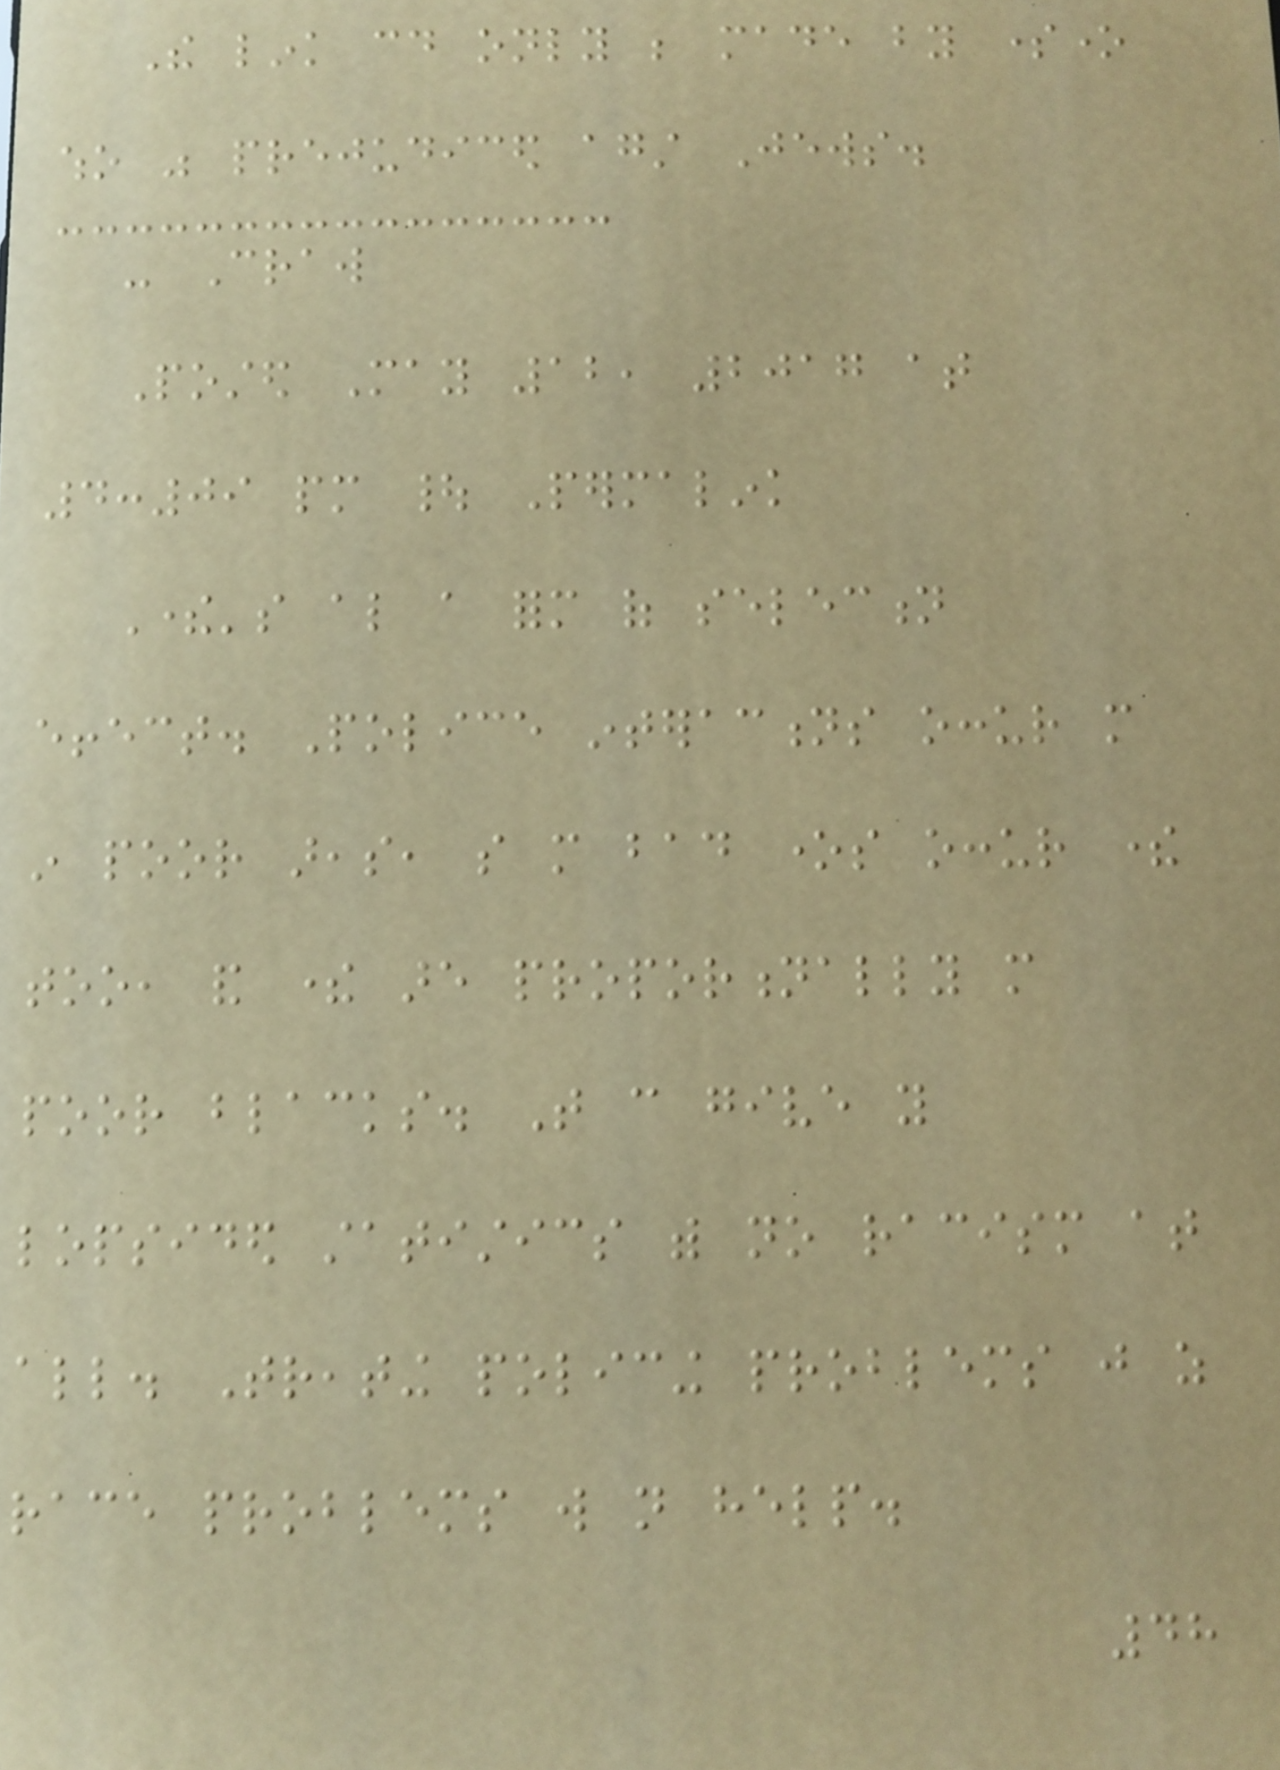The link could only be made by someone
who was prejudiced against Jews.
- Craw
Posted May 12, 2017 at
4:09 pm | Permalink
There's also a form of selection
effect. Police interactions occur more
in poor areas, so more bad ones occur there
too, and there are proportionally more
poor blacks. That can give you
lopsided statistics with no racism at
all. Treating policing problems just as
race problems will not help.
48
